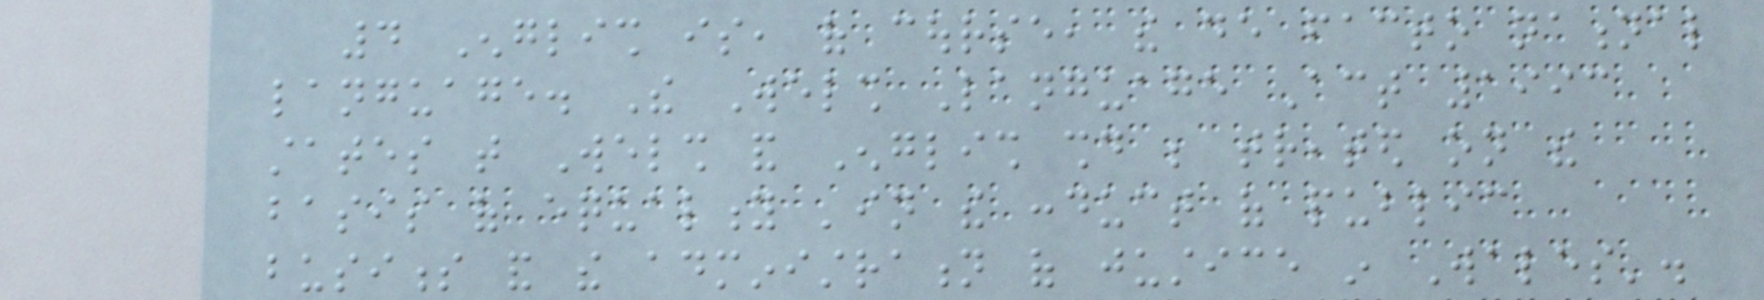4 English is, of course, the de facto national
language. The Welsh Language Act 1993
states that Welsh and English should be treated on the
basis of equality 'in the conduct of public
business and the administration of justice in Wales'.
